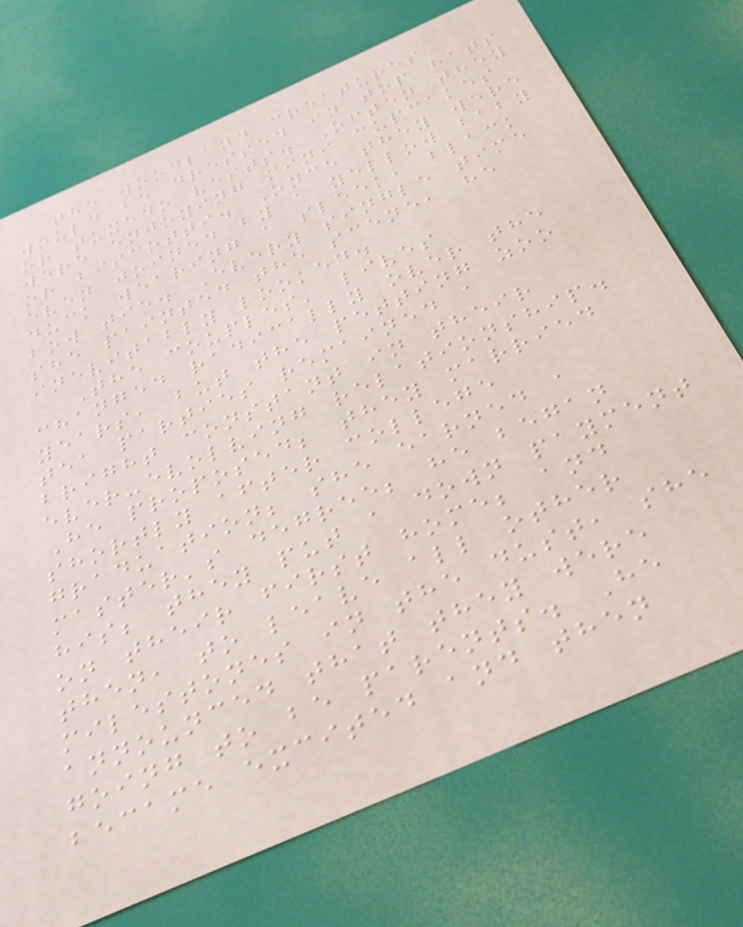the woodland creatures
would be dressed in top hats
or tuxedo vests. Often they
were enjoying mini cupcakes
or biscotti. Once they were
even joined by a yellow baby
duck wearing a sleek, black
bow tie. Every single time
she painted the scene, he
inevitably looked.
The couples' lives
changed radically over the
years, but the petting zoo
tea parties remained a
bright constant in their
ever-evolving relationship.
He proposed; they married
shortly after college
graduation; she earned a
master's degree; he began
his; they put a down payment
on their first home; and
then, to leave all other
milestones in the dust, she
announced that they were
going to be parents. He
became excited and then
